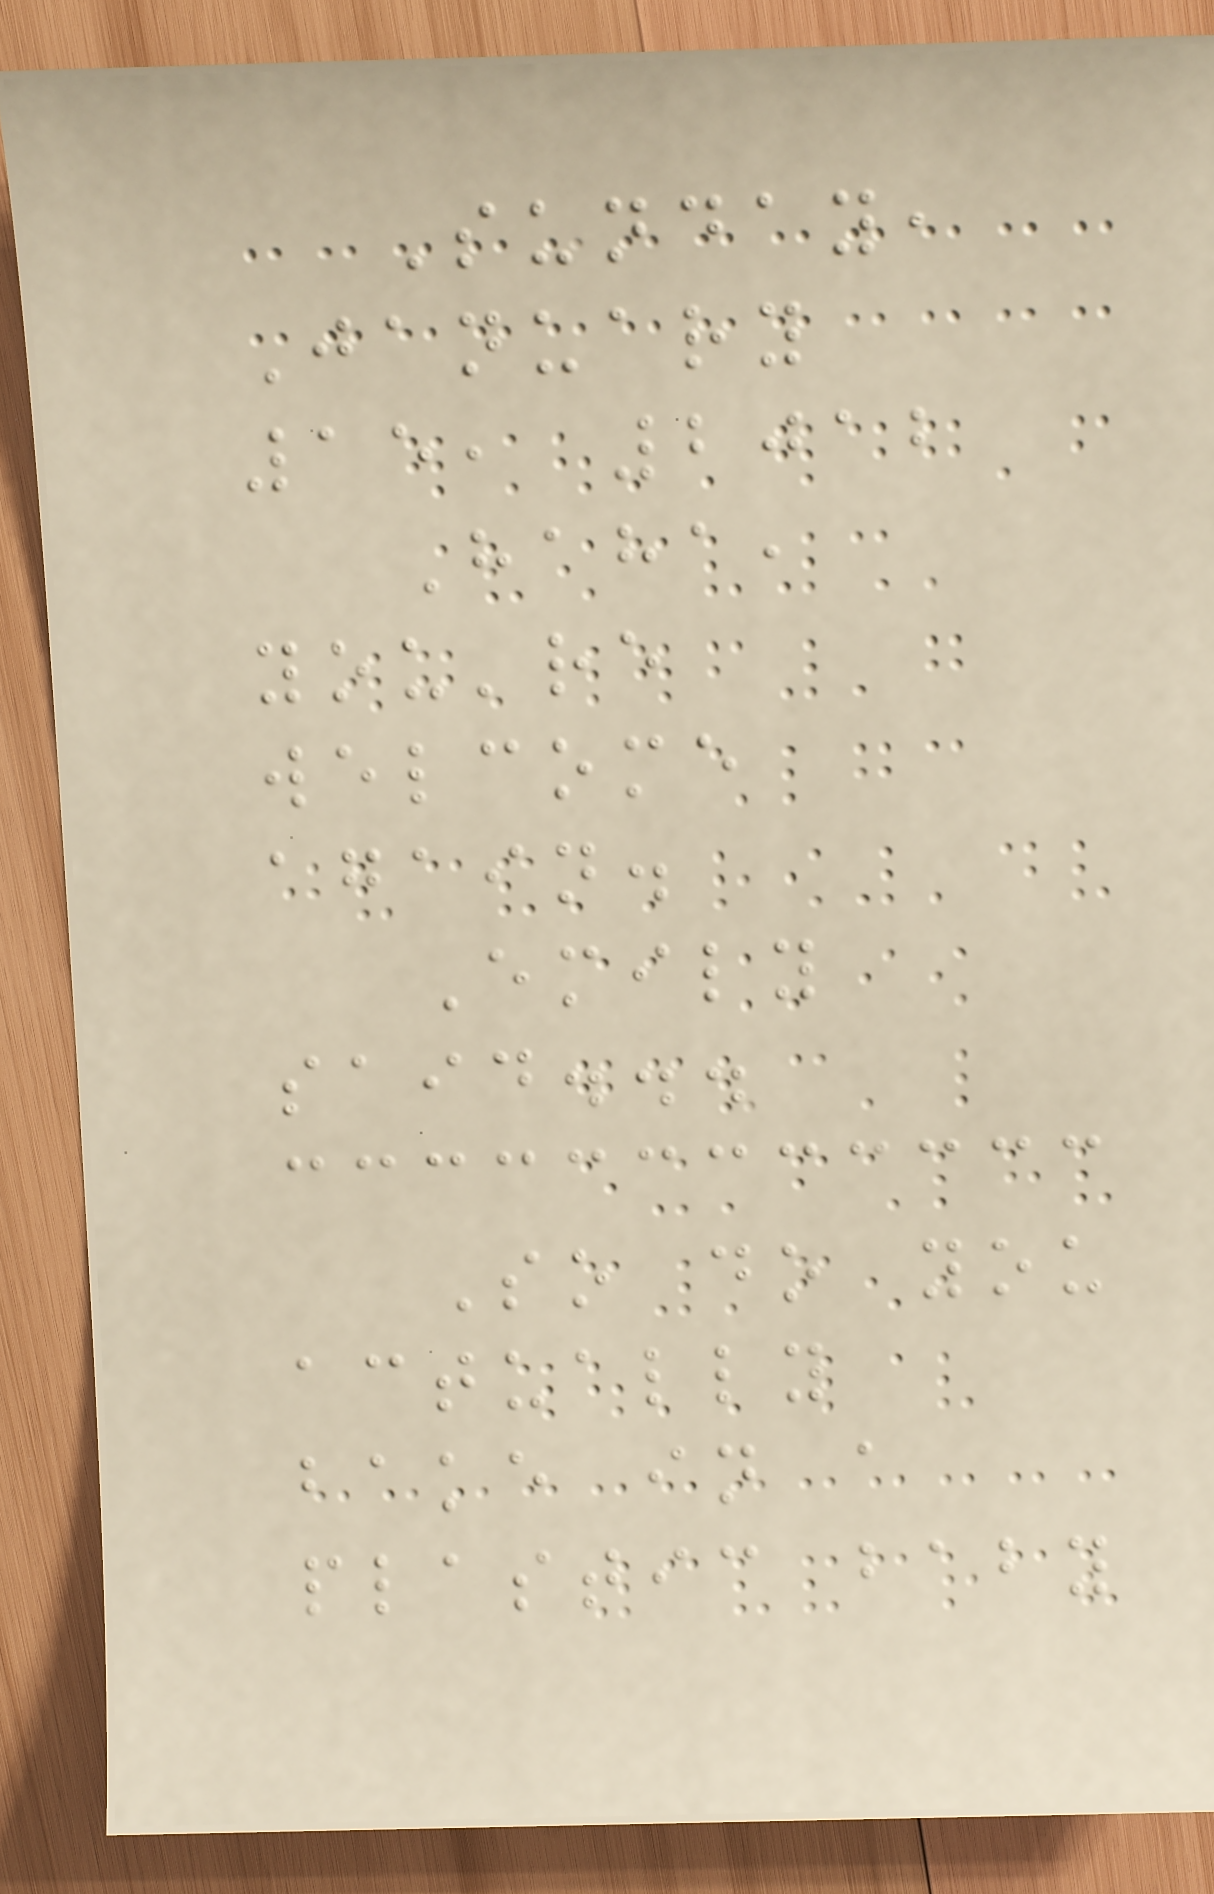Sunday,
January
15, 2012
Haha,
you're
welcome
again.
Emily
said...
So do you
actually
bake in a
plastic baby
